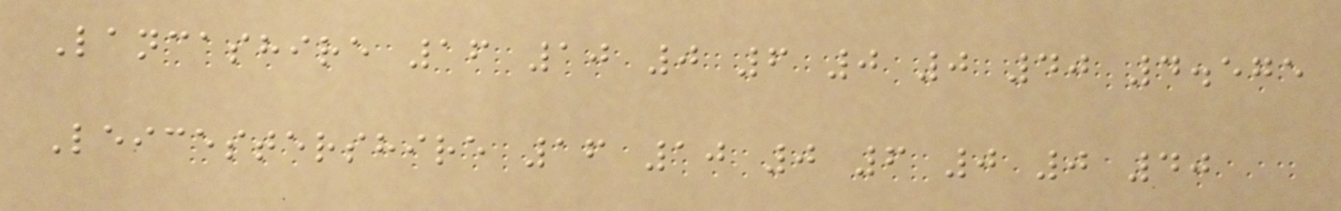Lancashire 16 10 0 6 0 0 40 4.575
Leicestershire 16 10 0 6 0 0 40
